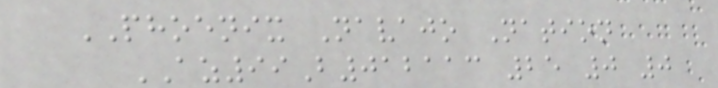PHOENIX Navajo Nation
AZ99B012113 25 0 0
